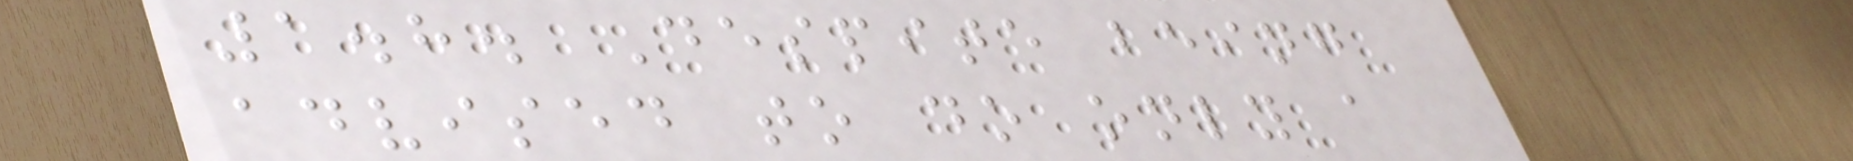1.8. Despite being
advised to do only a
